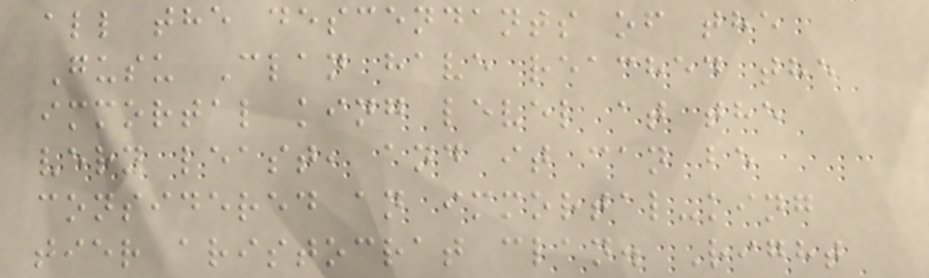all the descendants of the
Gusu Clan have reached the
immortal king level at the
very least, and it can be
considered an immortal-king
tier aristocrat clan. Right
